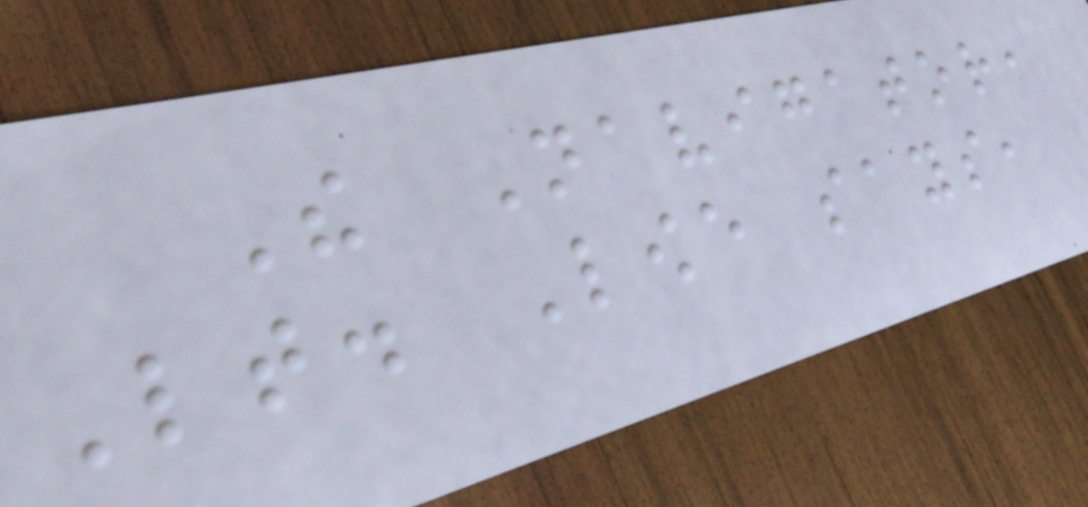The Navigator,
Lt. Lowe says,
